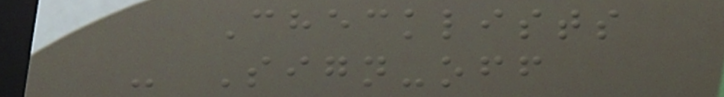Checklists
- Sign-off
